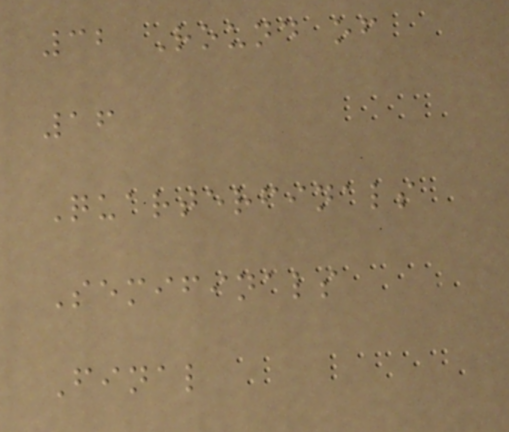32 Round of
16
Quarterfinals
Semifinals
Final
